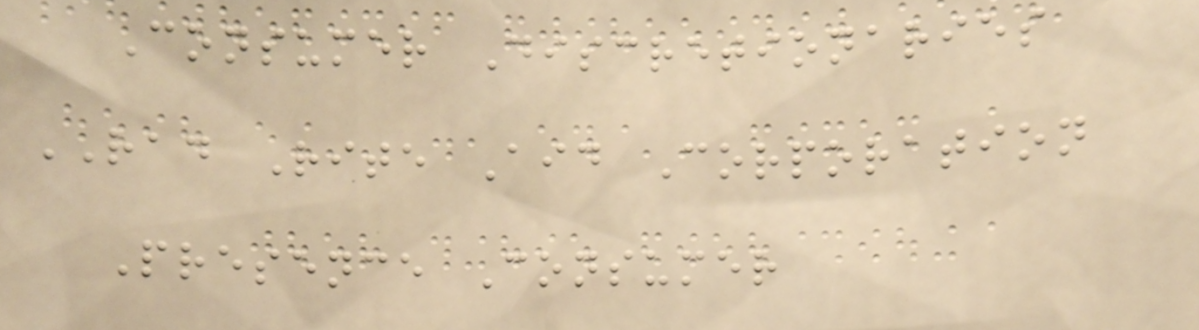Consumer Discretionaries
RAD Rite Aid Corporation
Presence Consumer
